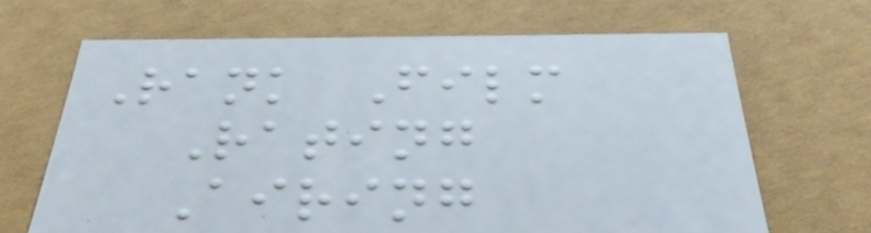Rank Film
Rating
Airing
